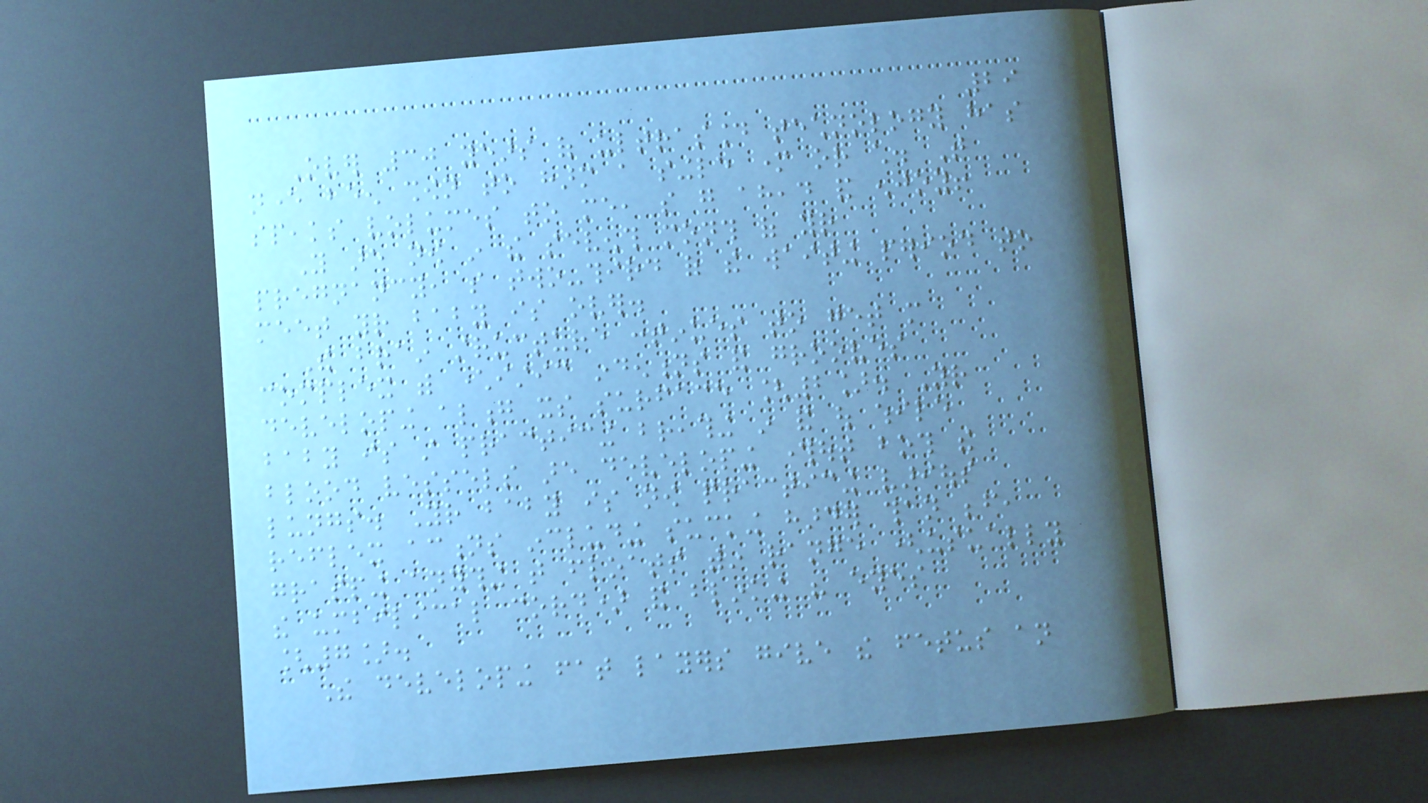29
Over 30 years of ultrasound technology has
never been shown to harm a single mother or child. That
speaks volumes to me, so go ahead and enjoy!
You are now in the seventh month of your
pregnancy, so two-third of the waiting period to
meet your baby is over.
The brain structure continues to get more
complex with characteristic indentions and grooves
developing along its surface [2]. Your
baby is still practicing breathing in and out while
blood vessels are developing throughout both the
lungs. Your baby is now practicing various
reflex actions including sucking harder than before,
grasping anything that floats within range (usually
the umbilical cord) and blinking his eyes
[7].
The developing fat layers give the fetus an
